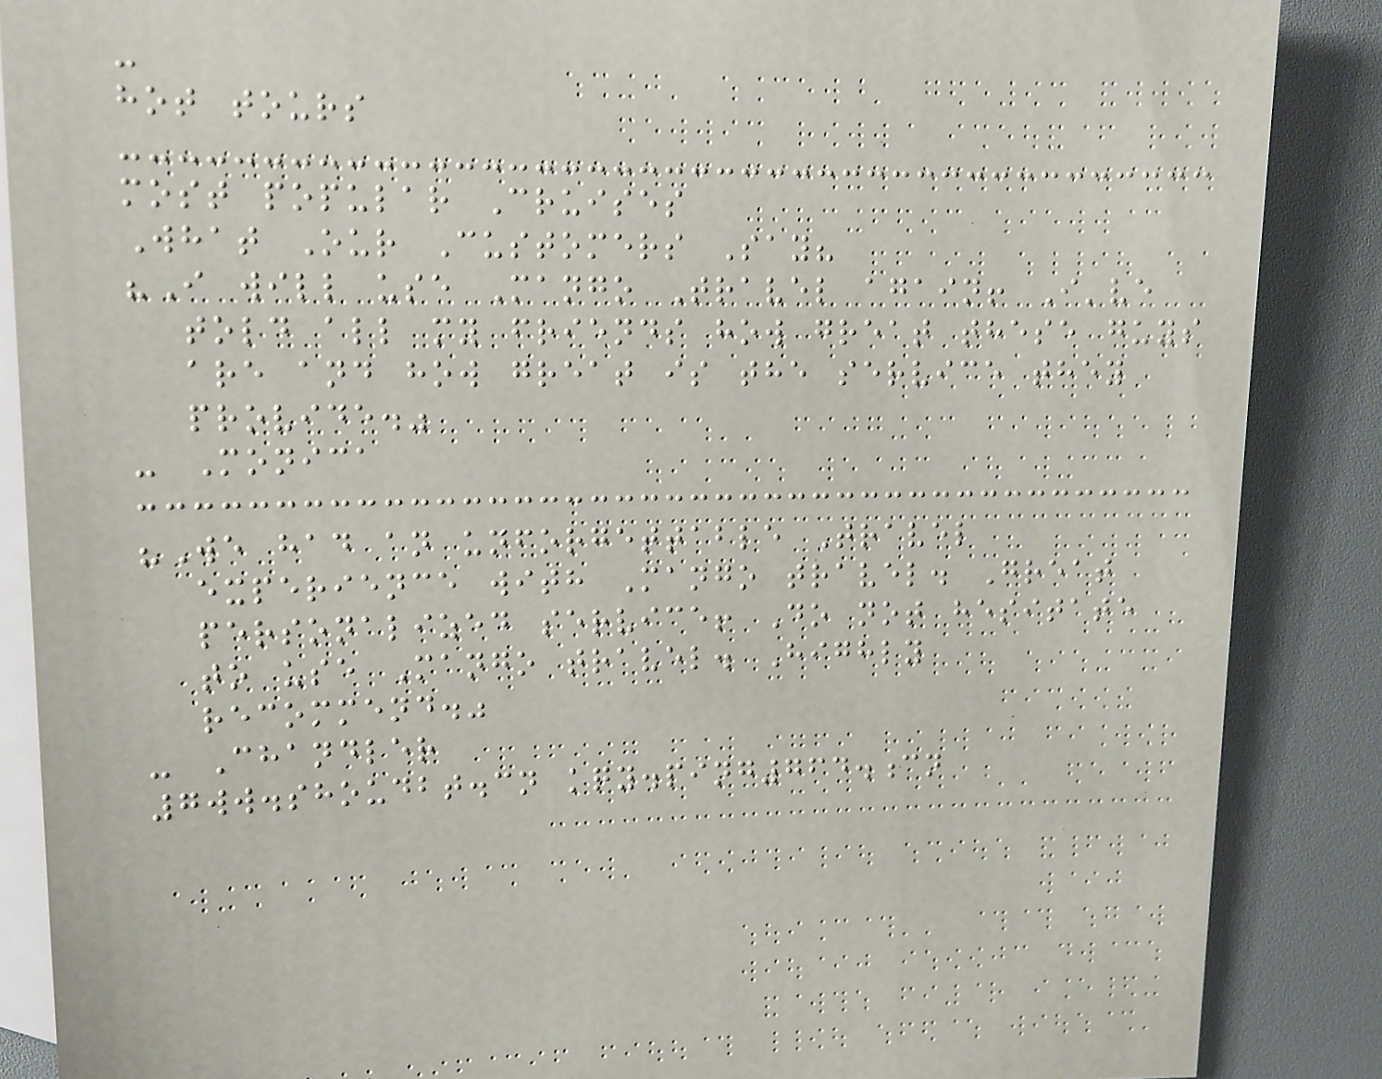-
hot tours
most popular Cruises
What Our Customers Say?
"I will use Mango Travel again! I've
told all my friends how great these guys
are and how great is the service they
provide."
- Monica
"We had an unforgettable Travel
experience with Mango travel. Great
personalized service! Do not hesitate
to use Mango travel. Highly
recommend."
- Chandler
7ww.shoudbt.cn kqy.ping764.cn
